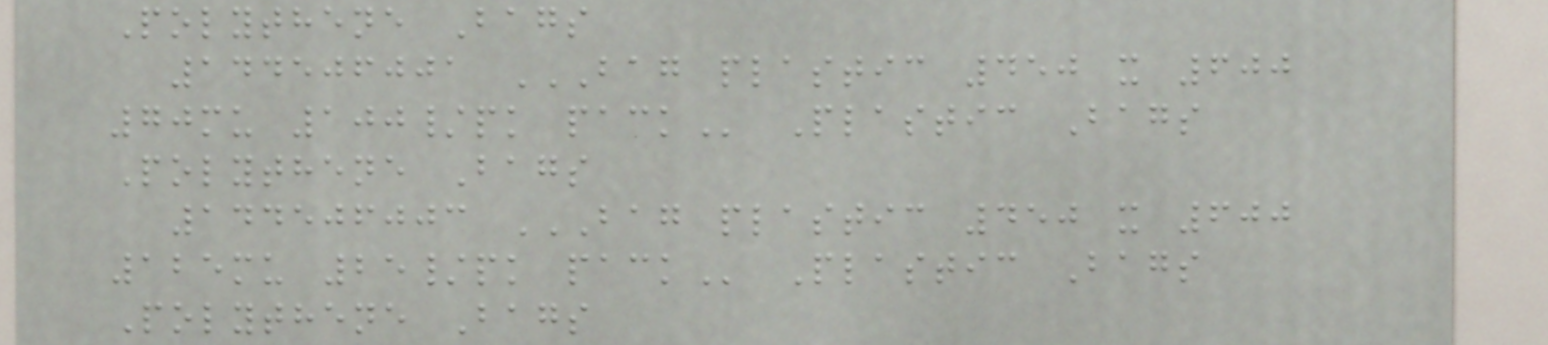Polythene Bags
144506001 BAG PLASTIC 450 X 600
70MU 100/PK PACK Plastic Bags
Polythene Bags
144506003 BAG PLASTIC 450 X 600
125MU 25/PK PACK Plastic Bags
Polythene Bags
